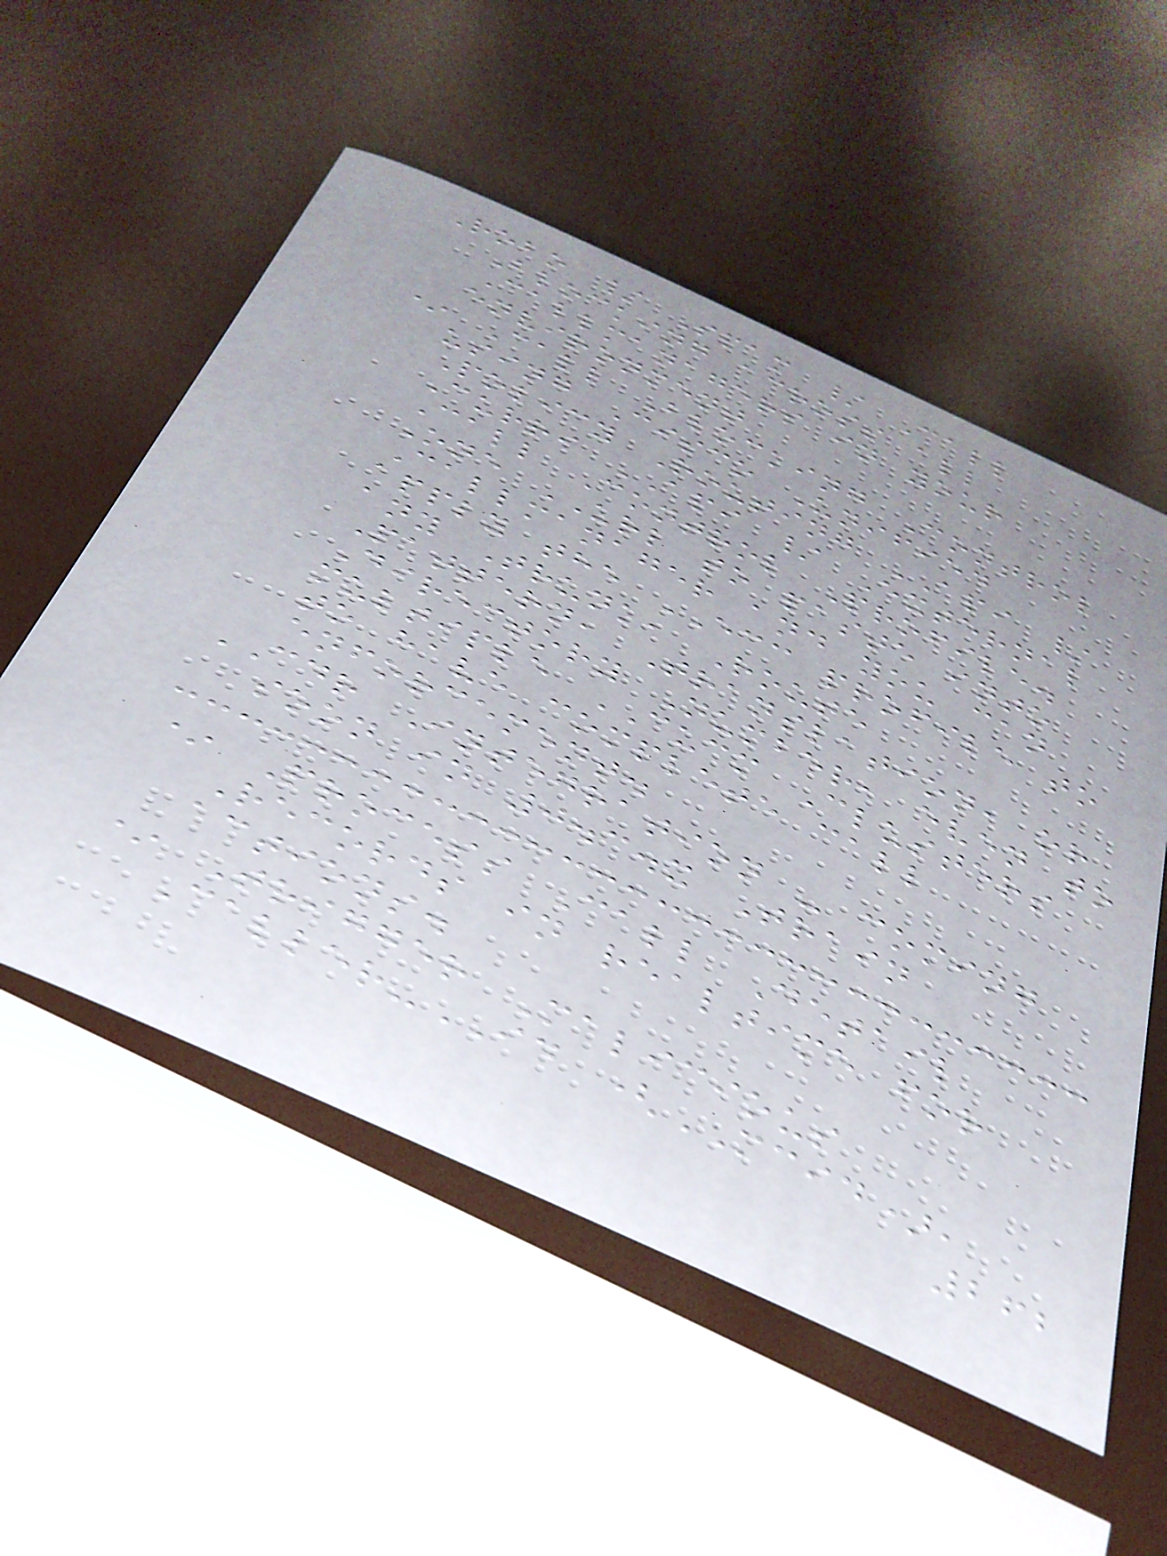Robo / Spam / Call
Blocking across all
Callmanagers in your
environment
* Call Blocking Control
using Cisco Unified
Policy Routing API /
Curri API / External
Call Control Profile.
One URL to paste into
Callmanager and you can
apply the ECC profile to
any Trunk, Route
Pattern, Translation, or
Directory Number, even to
multiple CUCM Clusters
to have complete call
enforcement.
CDR Integration - coming
soon in 0.3.x Train
* Process Call Detail
Records in realtime for
actions.
* Trigger Malicious
Caller-ID (MCID),
262
